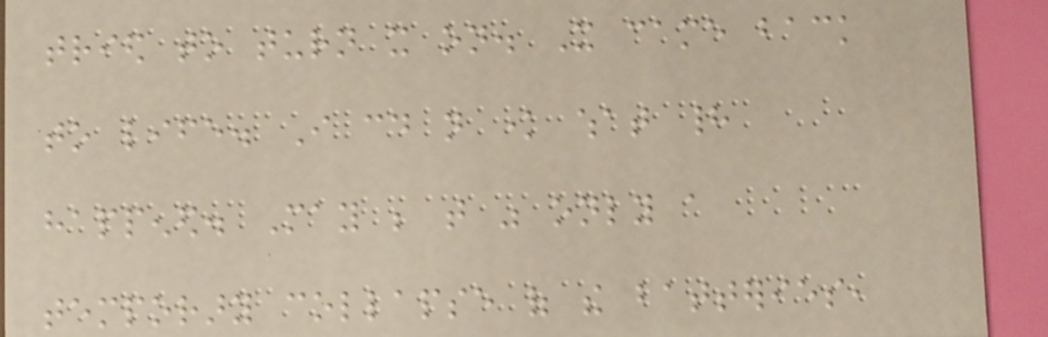tried to turn it on. It came back
to life. I could not know what had
happened. May be that was only a
temporary collapse of the batteries,
